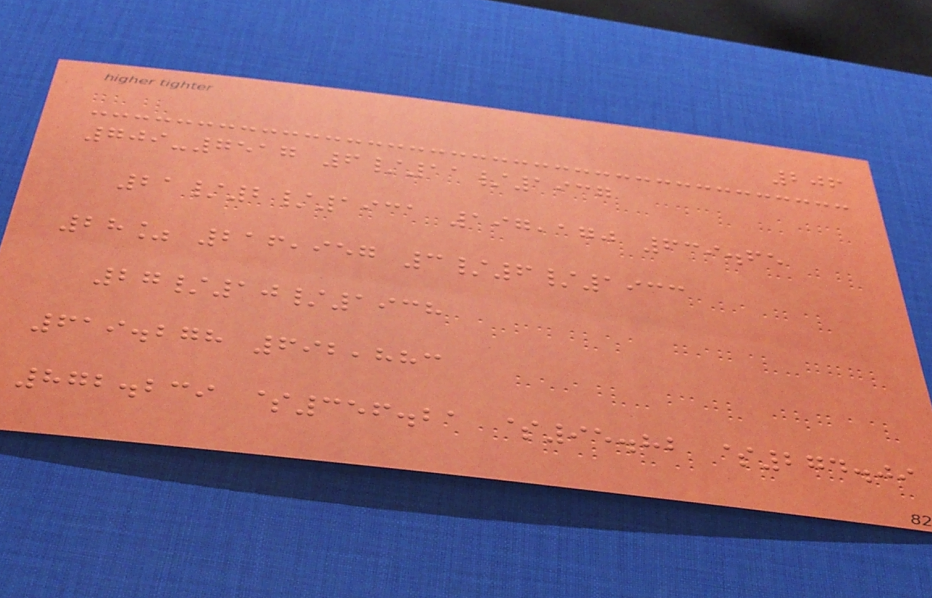206
709-7517 6/11/1937
21/2/1931 197,170 639.65
28% 216,957 3/6/1933
27/10/1938
619.278 692,883
872.239 $356.21 $95.82 $274.09
